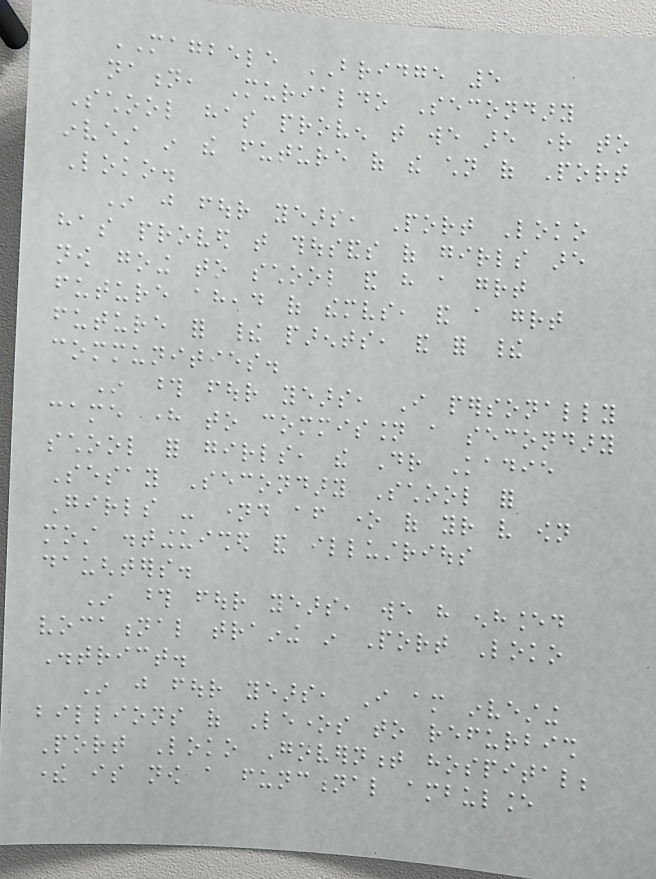MAGBELE BRIDGE 5
nation, Murialdo Secondary
School has proven that we are right to
invest in the future of the children of Port
Loko.
In just four years, Port Loko
has proved that thousands of girls are
now going to school and have a great
future ahead of themselves, and a great
future for their parents, and for their
communities.
In those four years, I personally
came here to commission a secondary
school for girls, the Dr Kadie
Sesay Secondary School for
Girls - named after one of your very own
most distinguished and illustrious
daughters.
In those four years, we have enhanced
vocational training in Port Loko
District.
In just four years, I am investing
billions of Leones to refurbish
Port Loko Government hospital;
there is now a functional ambulance
